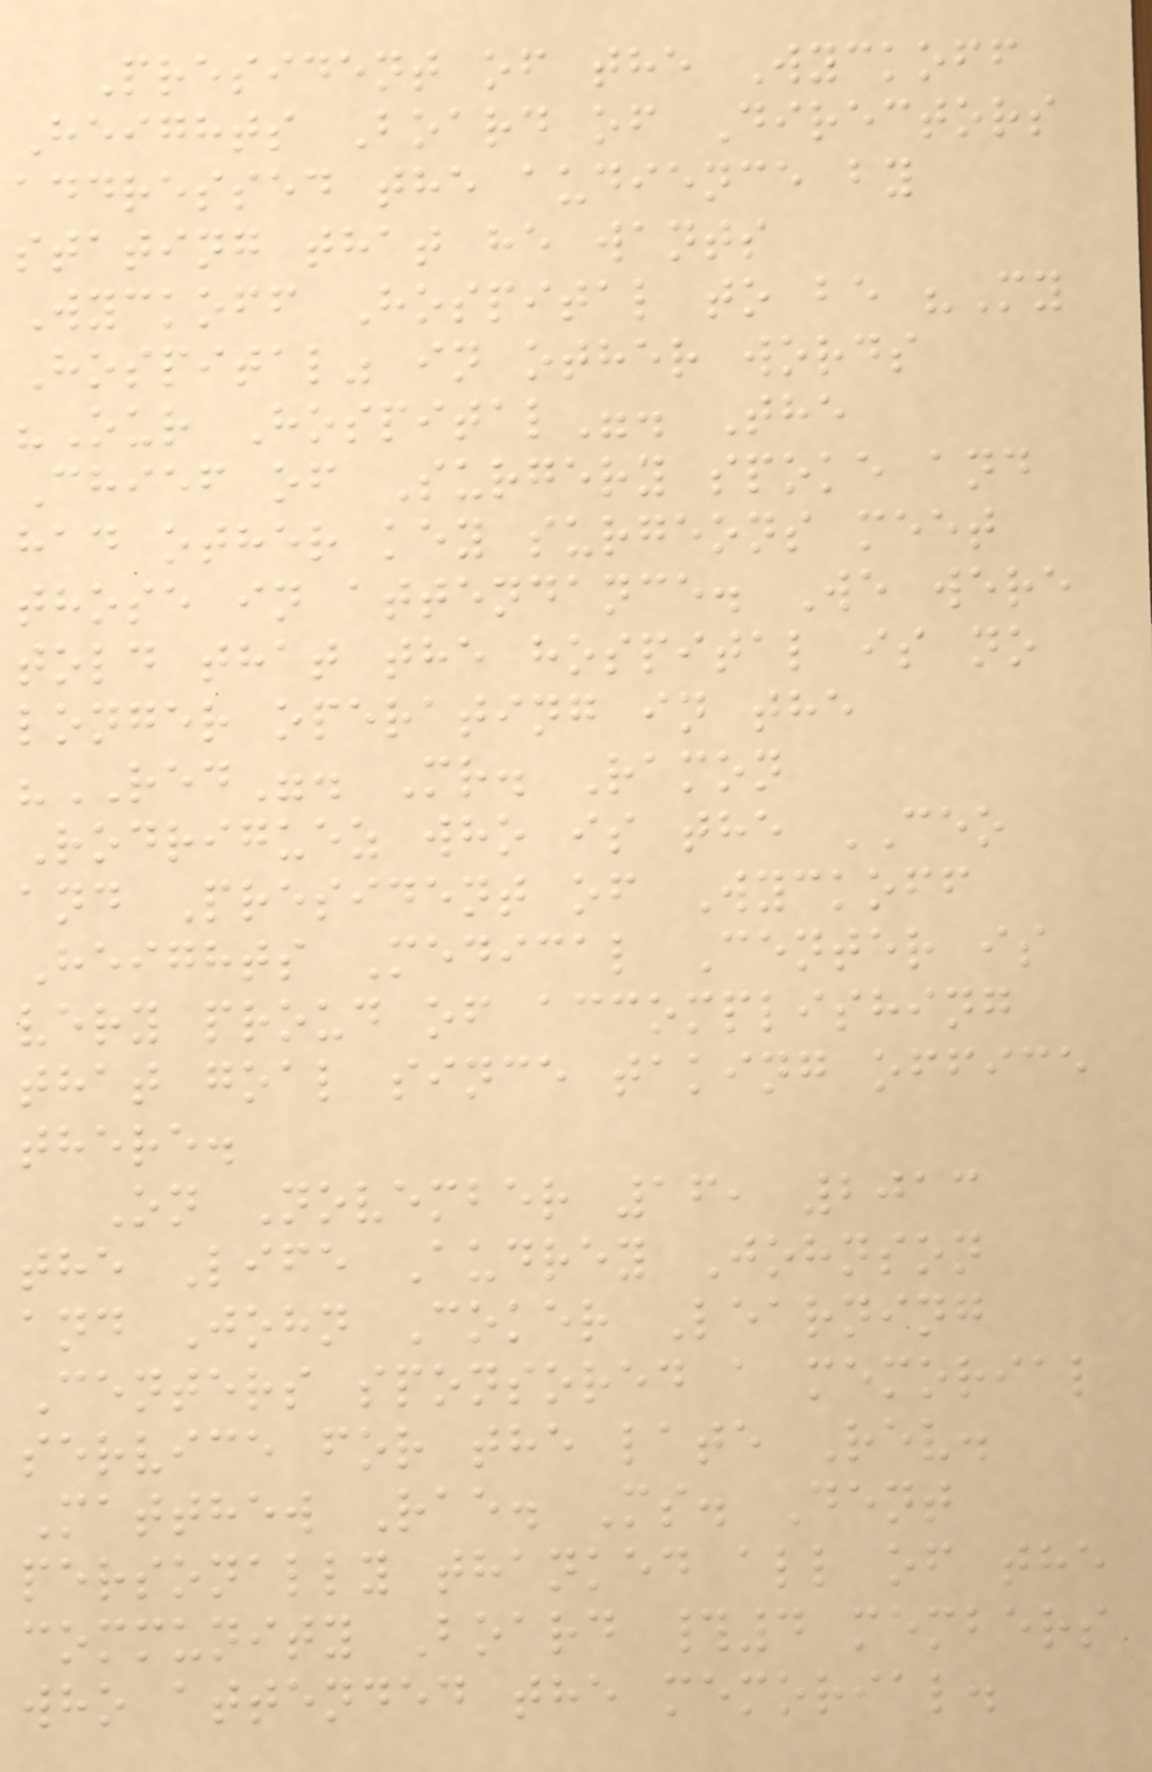President of the Wyckoff
Heights Board of Directors
addressed the audience by
stating that he wants
Wyckoff Hospital to be "My
Hospital" in other words
"Our Hospital". The
Chief of Surgery spoke and
had other key surgeons meet
those in attendance. We were
told that the hospital is no
longer operating in the
"RED". Mr. Ramon
Rodriguez who is the CEO
and President of Wyckoff
Heights Medical Center is
very proud of accomplishing
that goal since taking office
there.
On November 16, 2013
the Life Audrey Johnson
and John Coker Learning
Centers sponsored a memorial
service for the late Rev.
Matthew Rae. Ms. Dent
personally thanked all of the
community Board #4 members
who attended the memorial.
